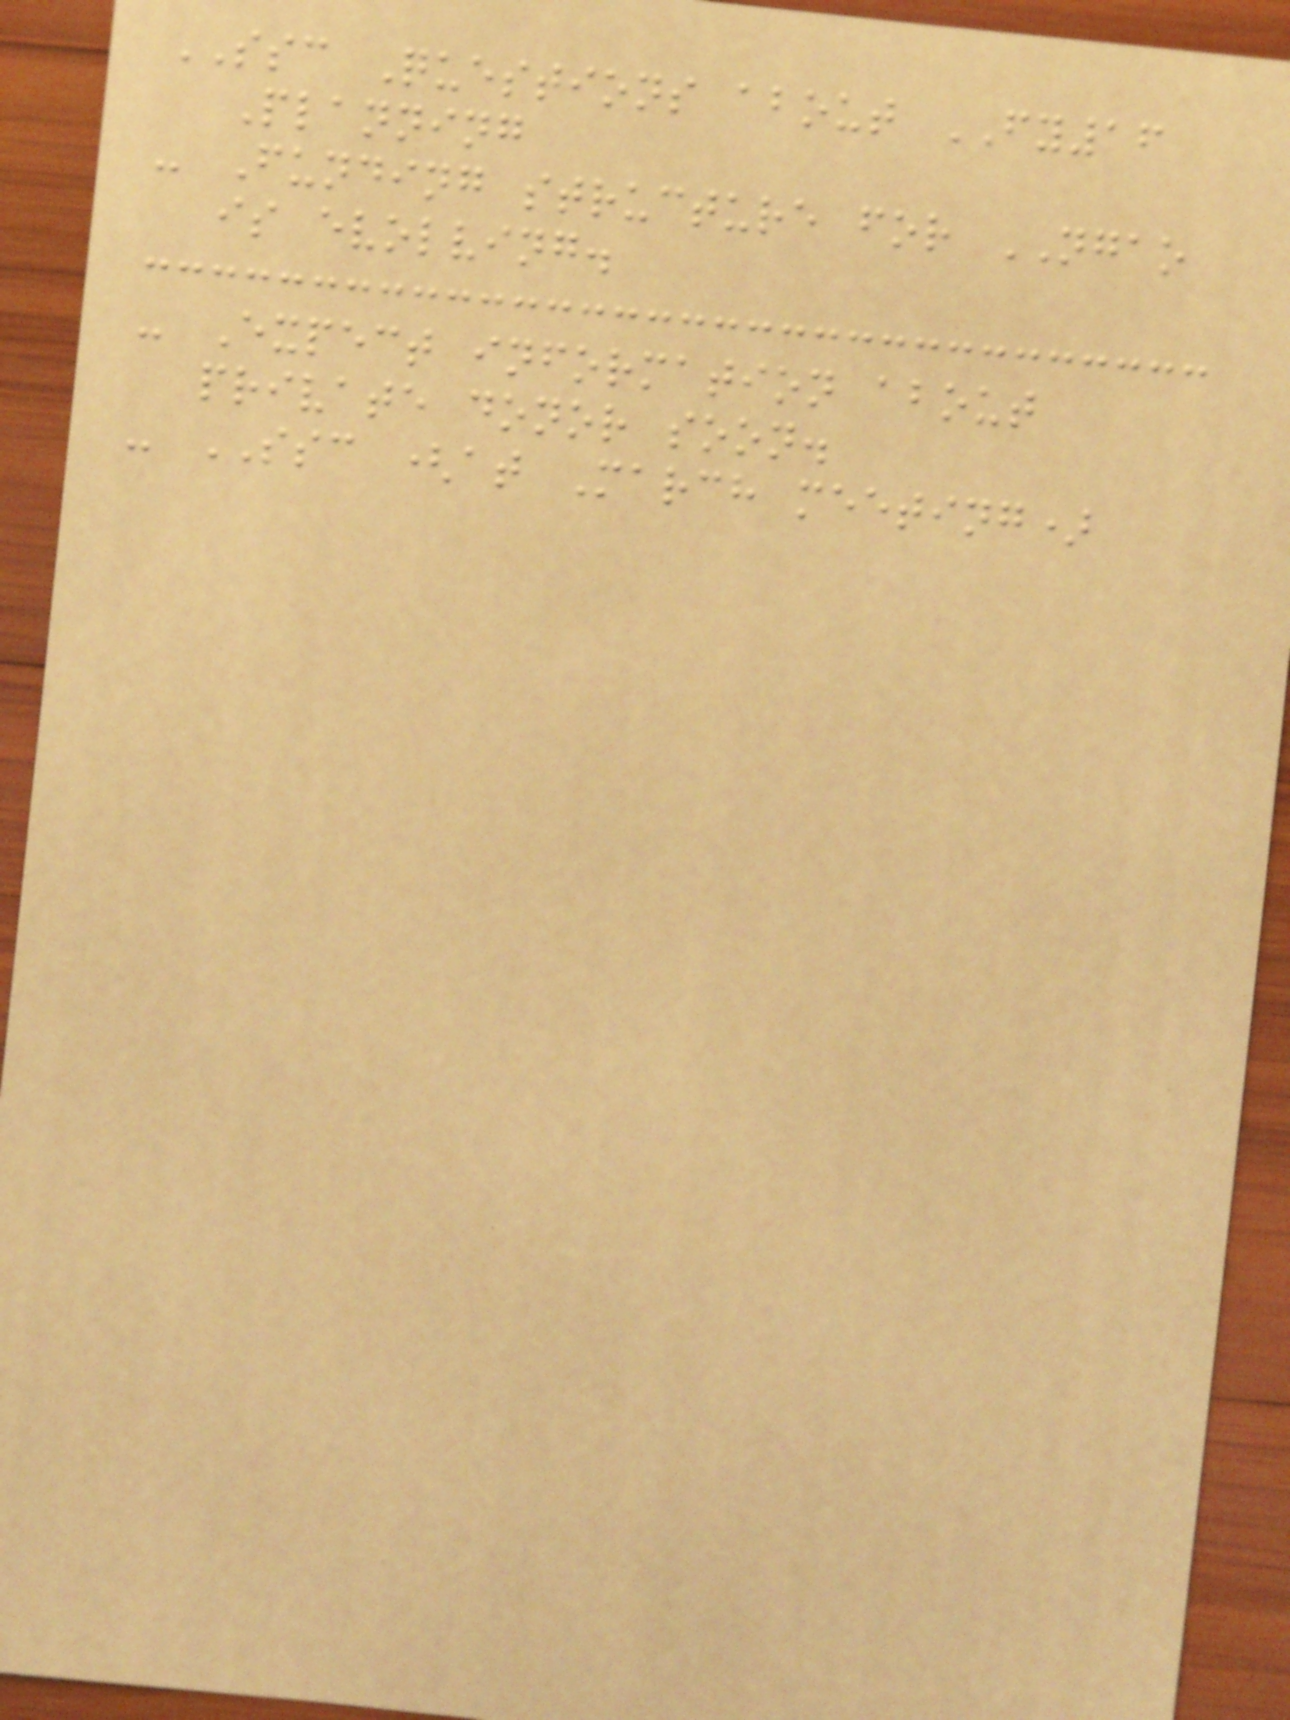SSC Questions about FY16
Planning
- Funding structure for NGAO
is evolving.
- Expect information about
private donor soon.
- SSC (at March meeting)
